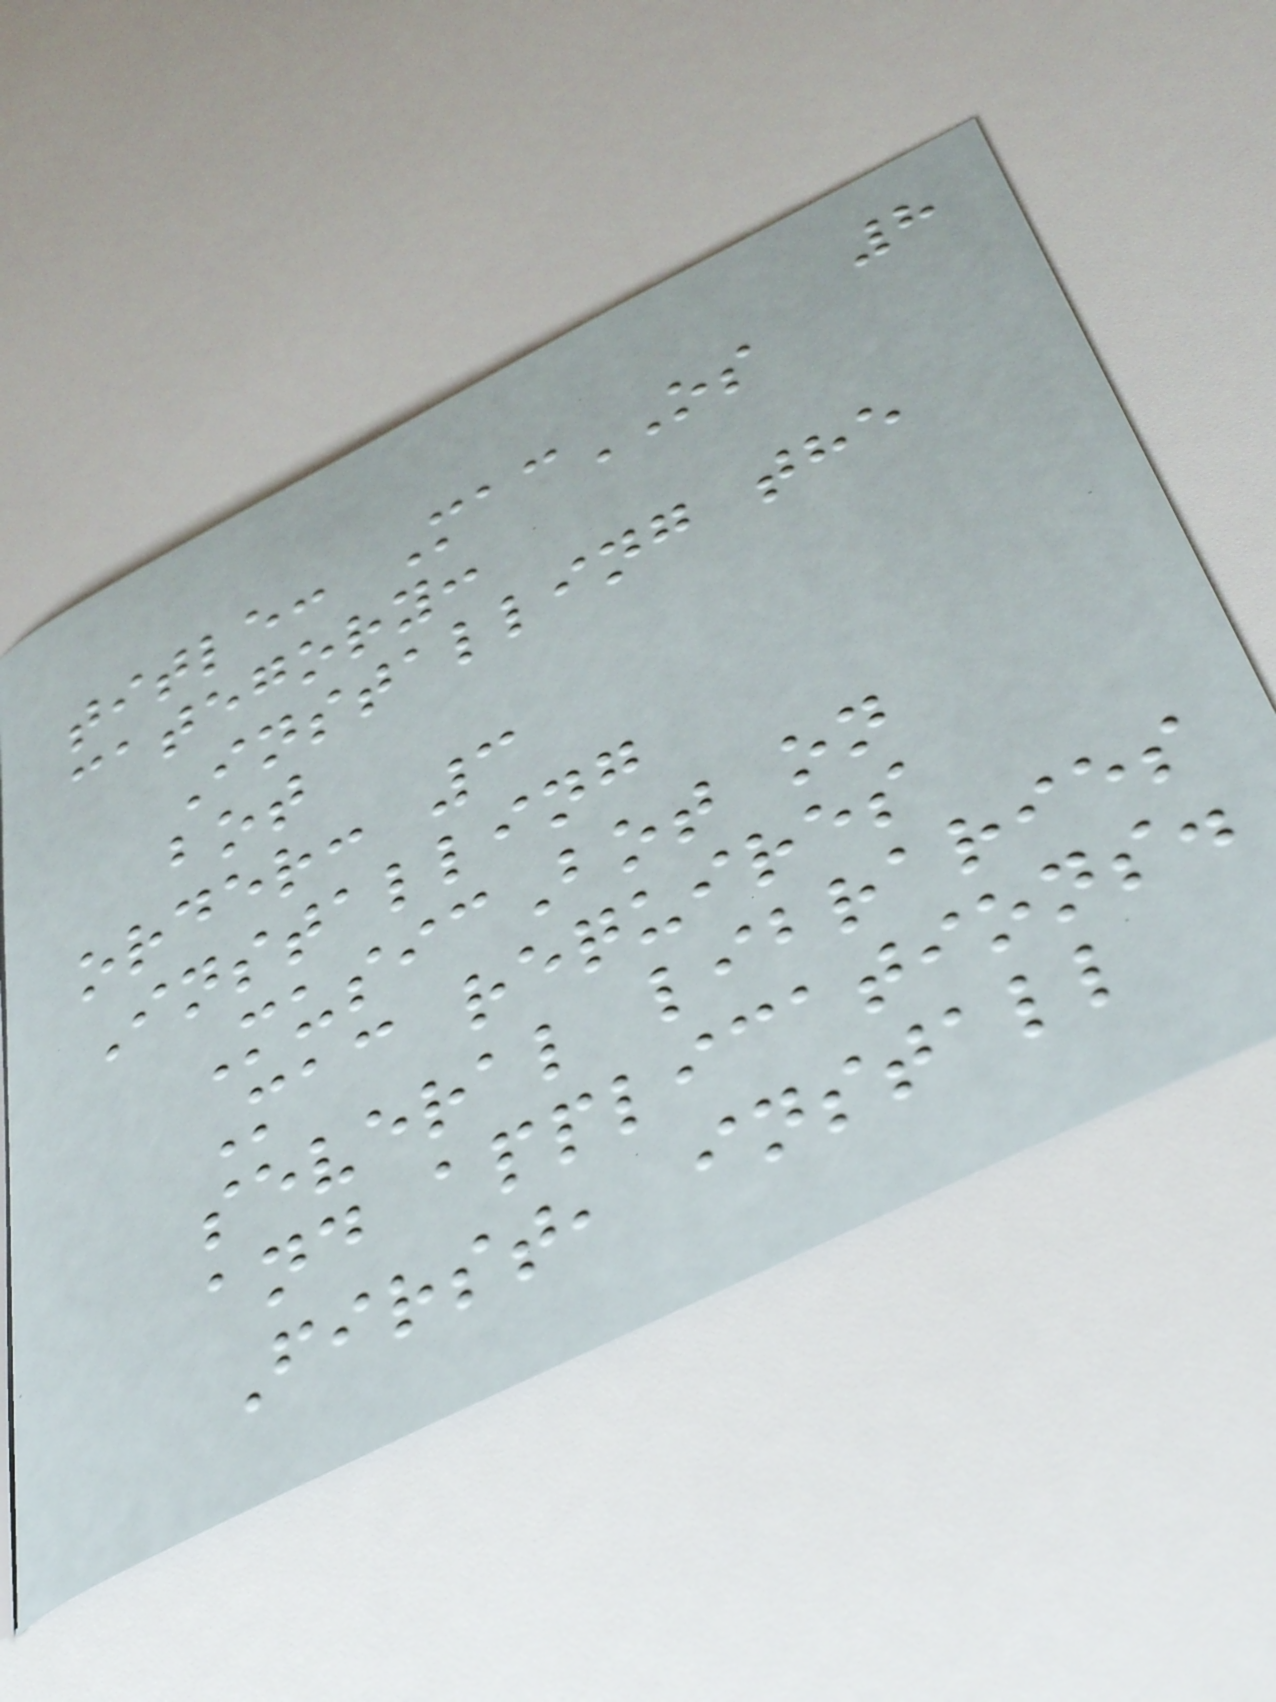8
title: MacOS
category:
Installing the
bot
order: 3
Installing
MusicBot on
Mac requires
several libraries
and applications.
First, install
